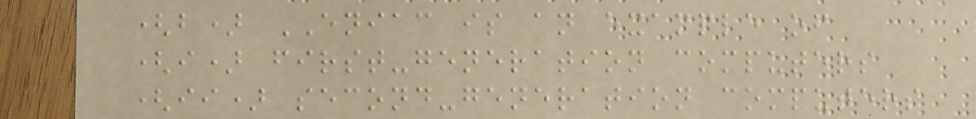(b) ENIAC is an example of
(i) first-generation computers
(ii) second-generation computers
